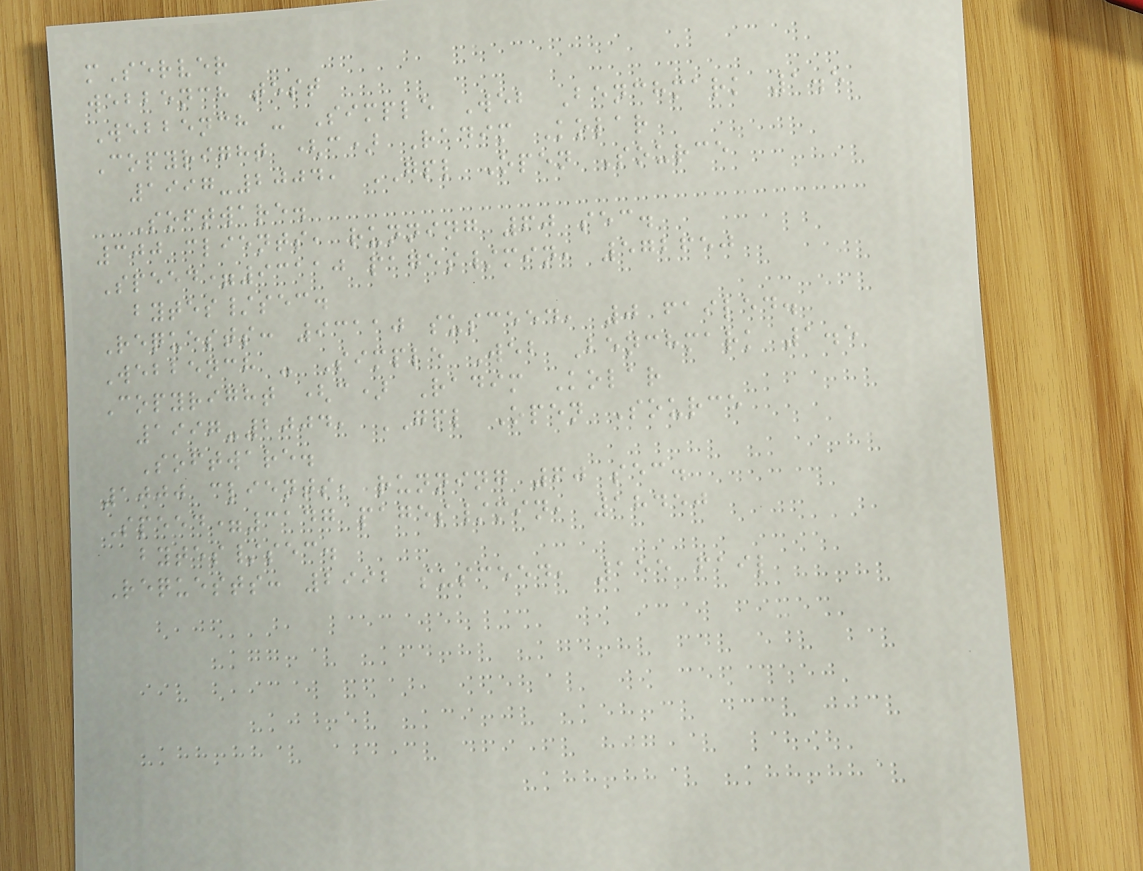mServer
webbench test
Webbench - Simple Web Benchmark 1.5
Copyright (c) Radim Kolar
1997-2004, GPL Open Source
Software.
300 clients, running 60 sec.
Speed=93110 pages/min, 572650
bytes/sec.
Requests: 93110 susceed, 0 failed.
Webbench - Simple Web Benchmark 1.5
Copyright (c) Radim Kolar
1997-2004, GPL Open Source
Software.
1000 clients, running 60 sec.
Speed=3147 pages/min, 18450
bytes/sec.
Requests: 2992 susceed, 155 fail
